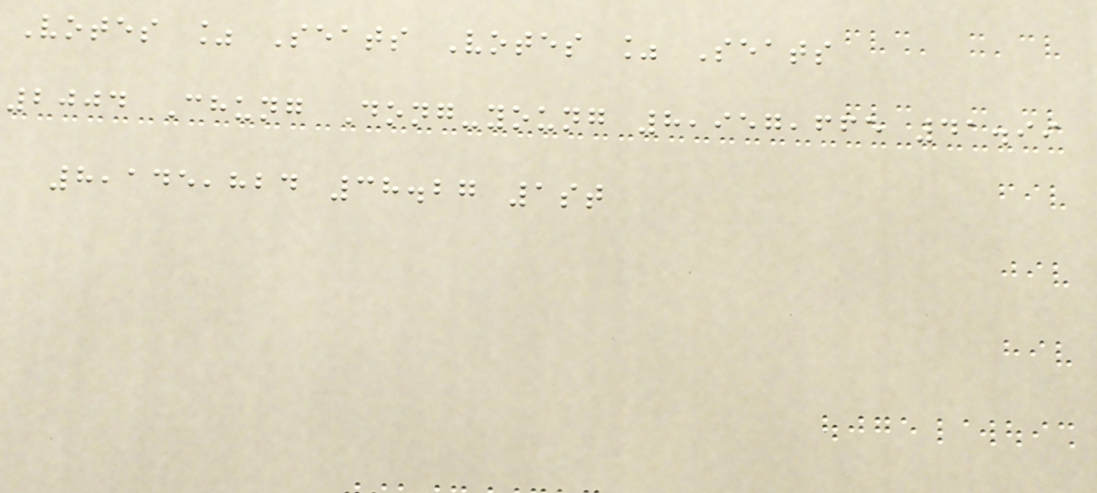Votes % Seats Votes % Seats
2004 Chung Dong-young 8,957,665 41.99
8,145,824 38.27 1st
